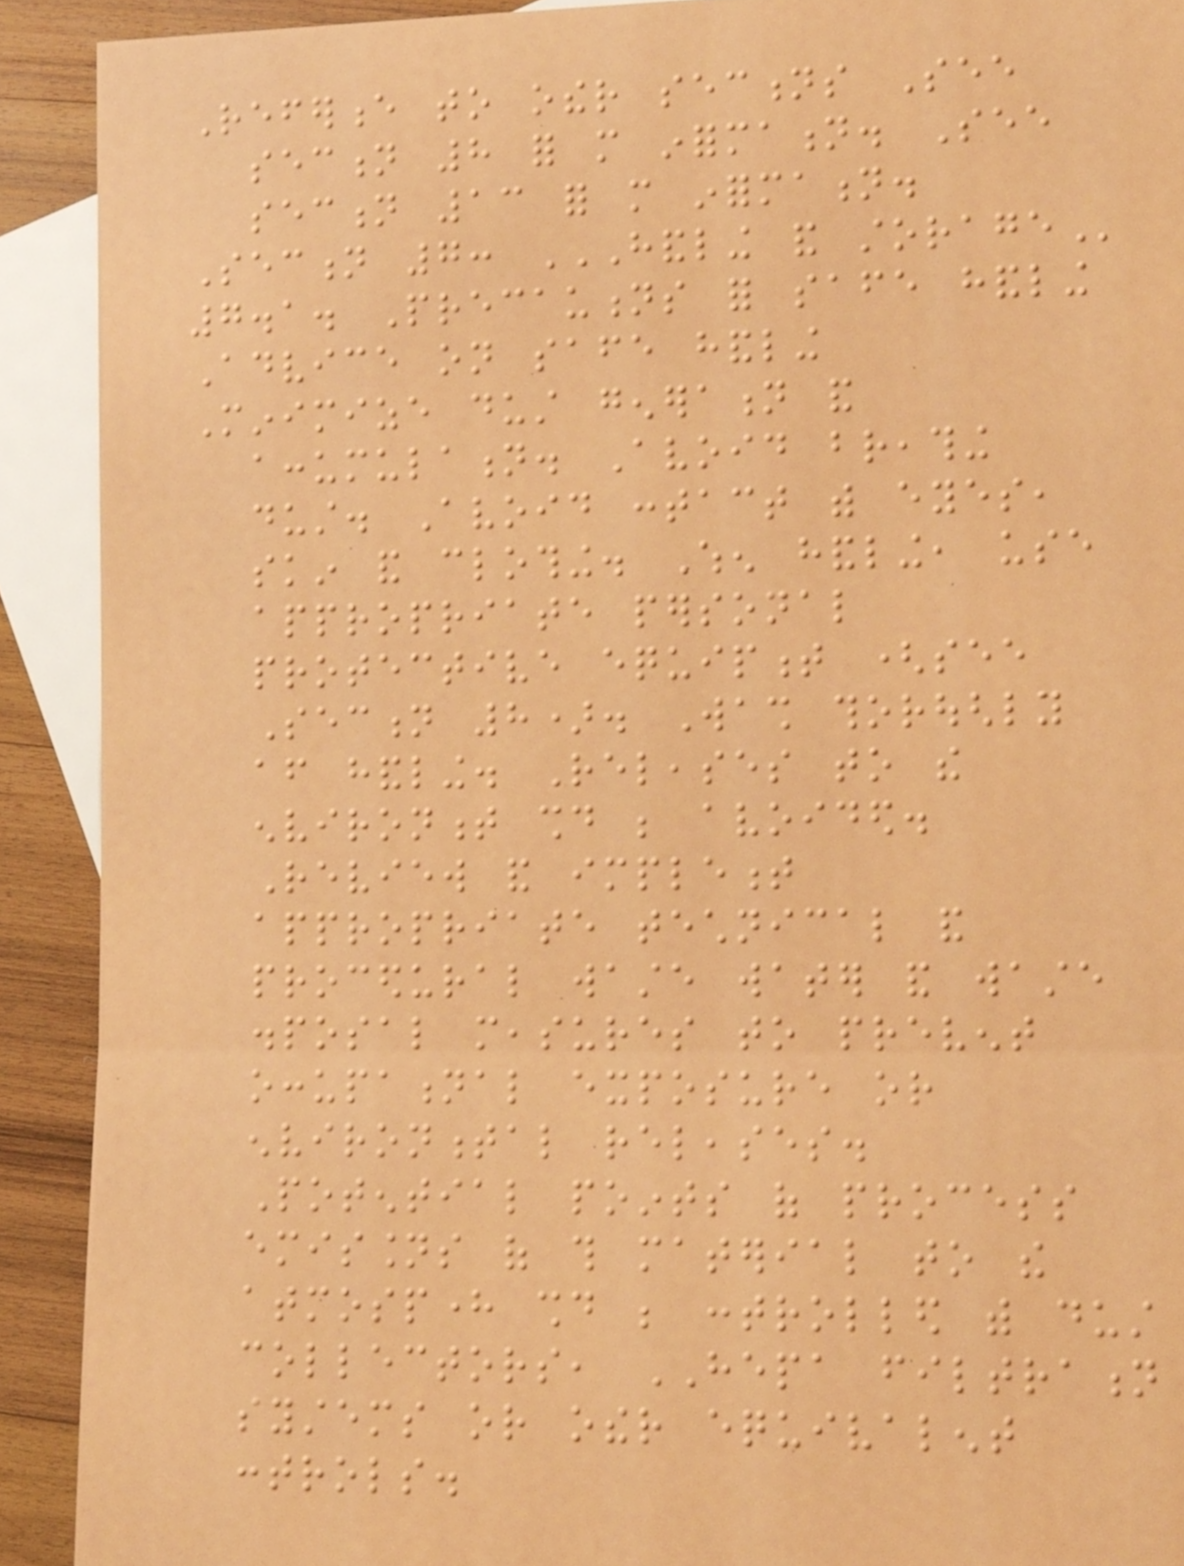Reference to other sections See
section 8 for more information. See
section 13 for more information.
Section 7: HANDLING AND STORAGE
7.1. Precautions for safe handling
Advice on safe handling
Minimize dust generation and
accumulation. Avoid breathing
dust. Avoid contact with eyes,
skin and clothing. When handling, use
appropriate personal
protective equipment (see
Section 8). Wash thoroughly
after handling. Releases to the
environment should be avoided.
Review and implement
appropriate technical and
procedural waste water and waste
disposal measures to prevent
occupational exposure or
environmental releases.
Potential points of process
emissions of this material to the
atmosphere should be controlled with dust
collectors, HEPA filtration
systems or other equivalent
controls.
